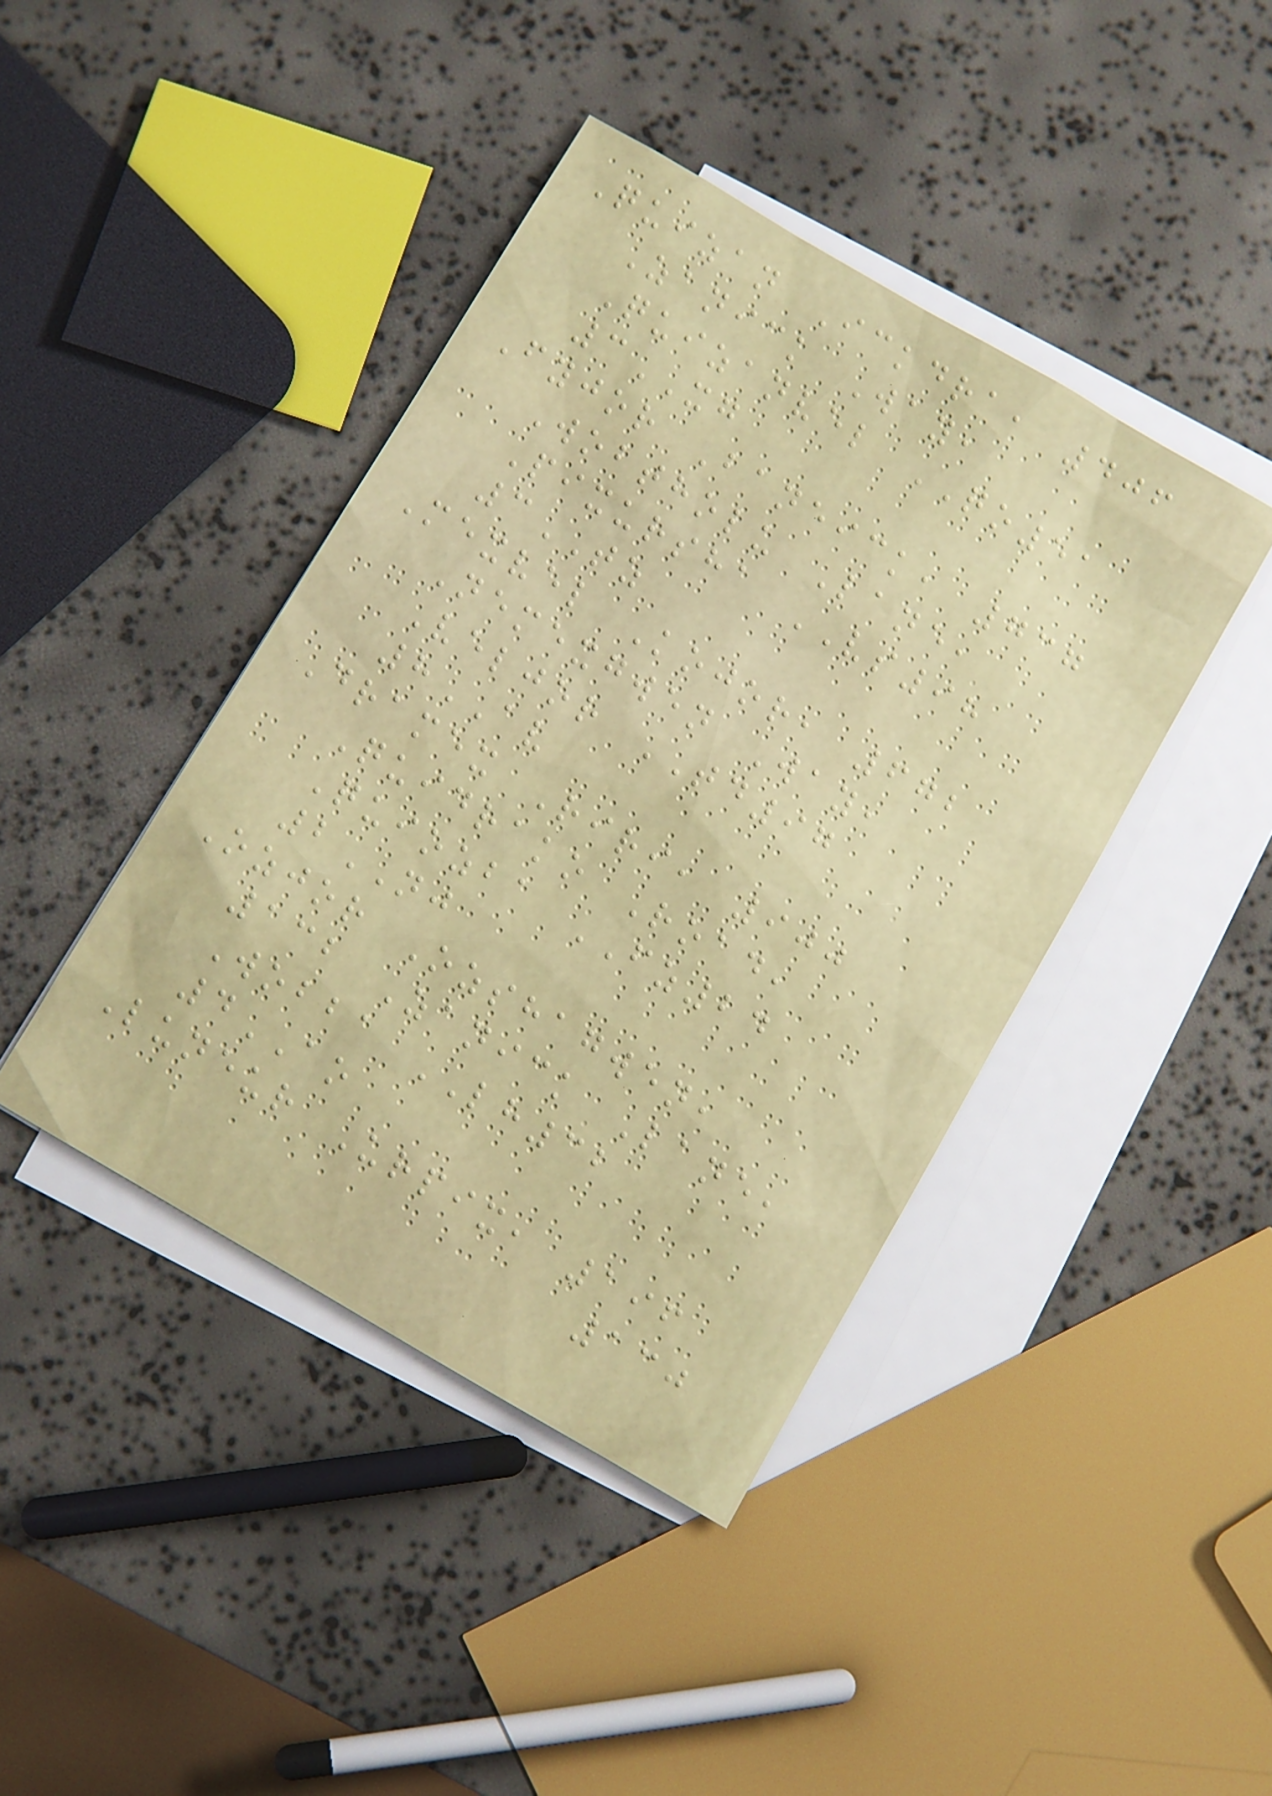Quizan Ickdra, 406
Zanick Way,
Quizanvel QO51
3XG
Fyjor Baneick, 737
Wobtholu Lane,
Pixursha VS98
3TZ
Mexvel Kojor, 672
Nemexgwen Way,
Veljor TD97
8AV
Dramex Riri, 900
Quidrako Road,
Quiozba FZ24
2NJ
Ozjor Ozshagwen,
132 Zanick Lane,
Wobba LH32
4AO
Luneur Urpix, 196
130
